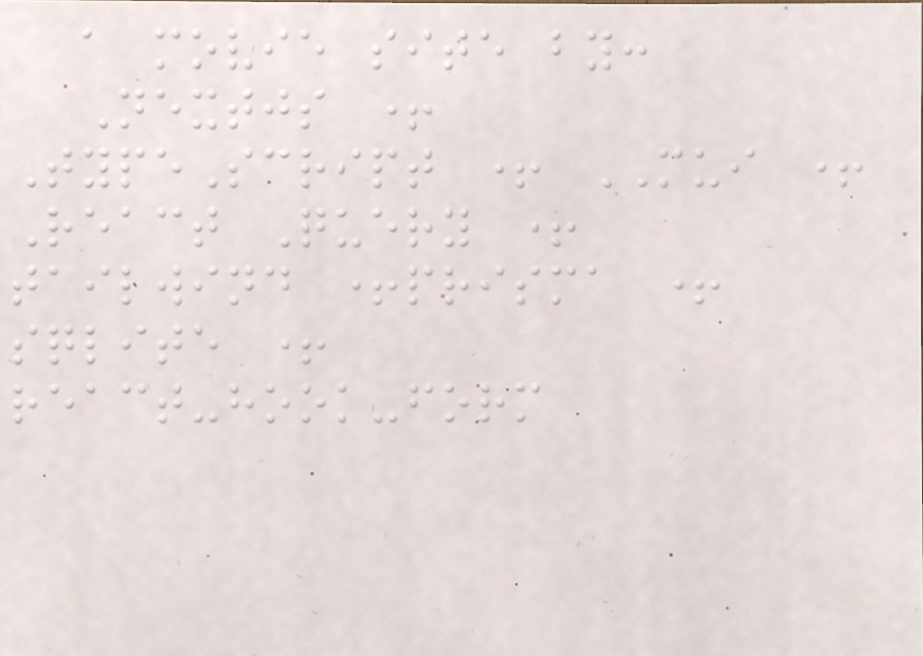a movie site by:
Nextjs +
TypeScript + MUI +
React Query +
tailwind +prisma +
sqlite +
react-hook-form
